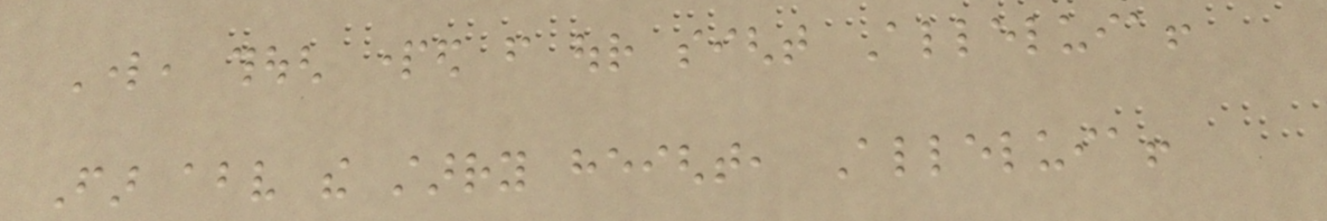Lord, though parted from our sight Alleluia!
Far above the starry height, Alleluia!
